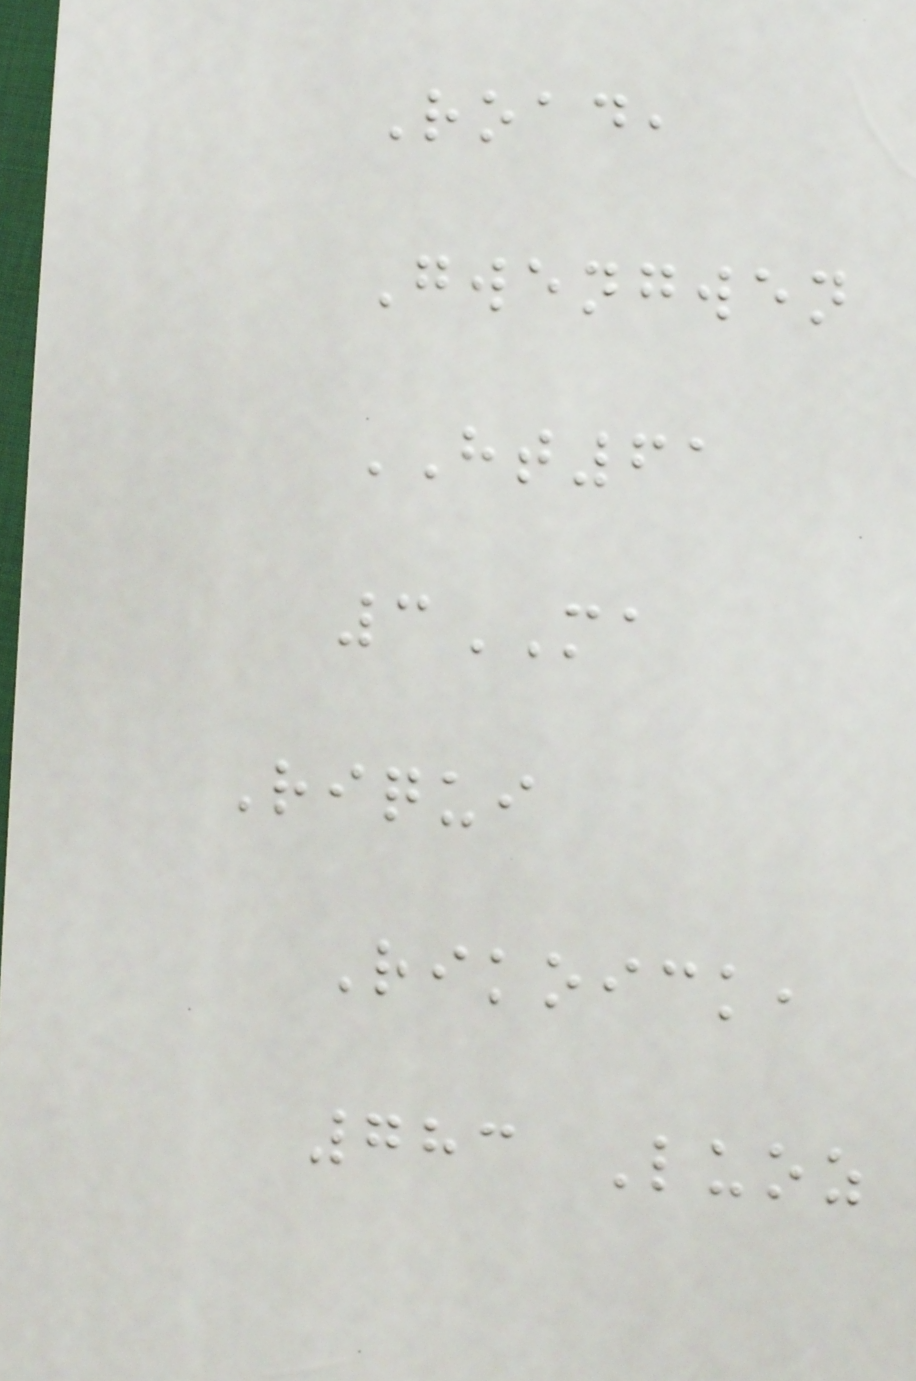Road,
Gwengwen
HT61
3MA
Riqui
Rikoick,
783 Luoz
